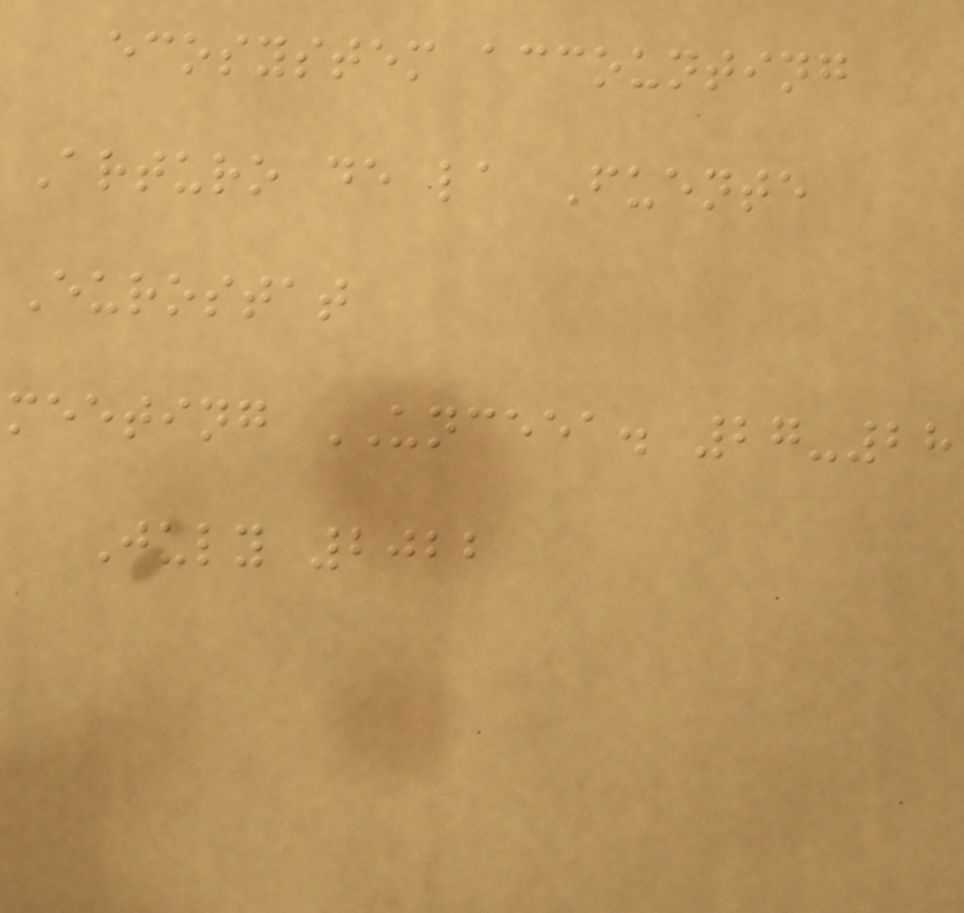ecosystem accounting
Arturo de la Fuente
Eurostat
meeting UNCEEA. 27-28
July 2022
